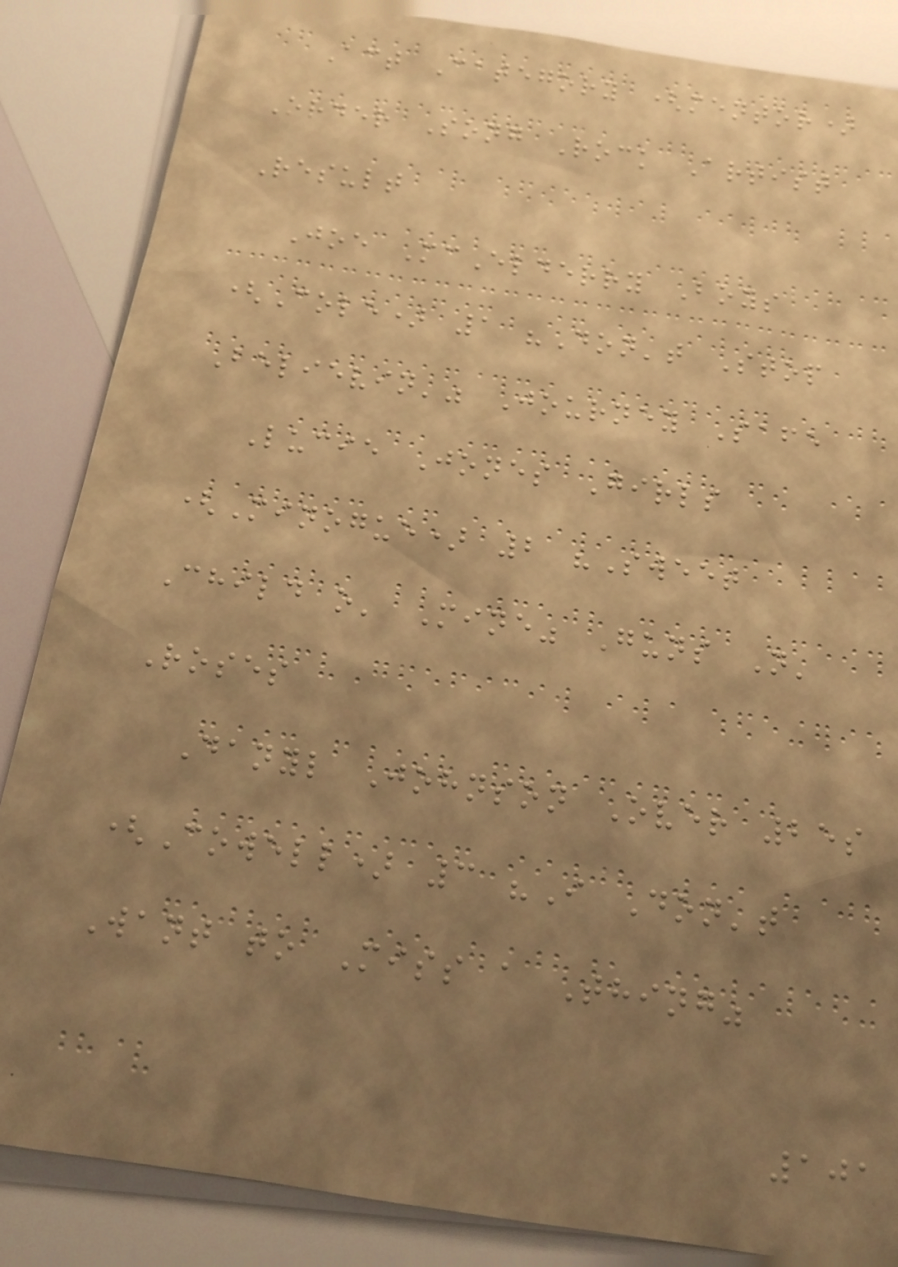Act Category (mentor)
Order Song Rock Artist
Result
Joe McElderry Boys
(Cole) 1 "Don't Stop
Believin'" Journey Safe
Lucie Jones Girls
(Minogue) 2 "Sweet
Child o' Mine" Guns N'
Roses
Danyl Johnson Over 25s
(Cowell) 3 "I Don't
Want to Miss a Thing"
101
